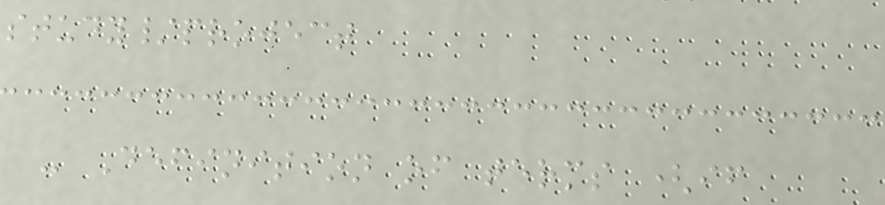study/project
- Definition of terms (if
